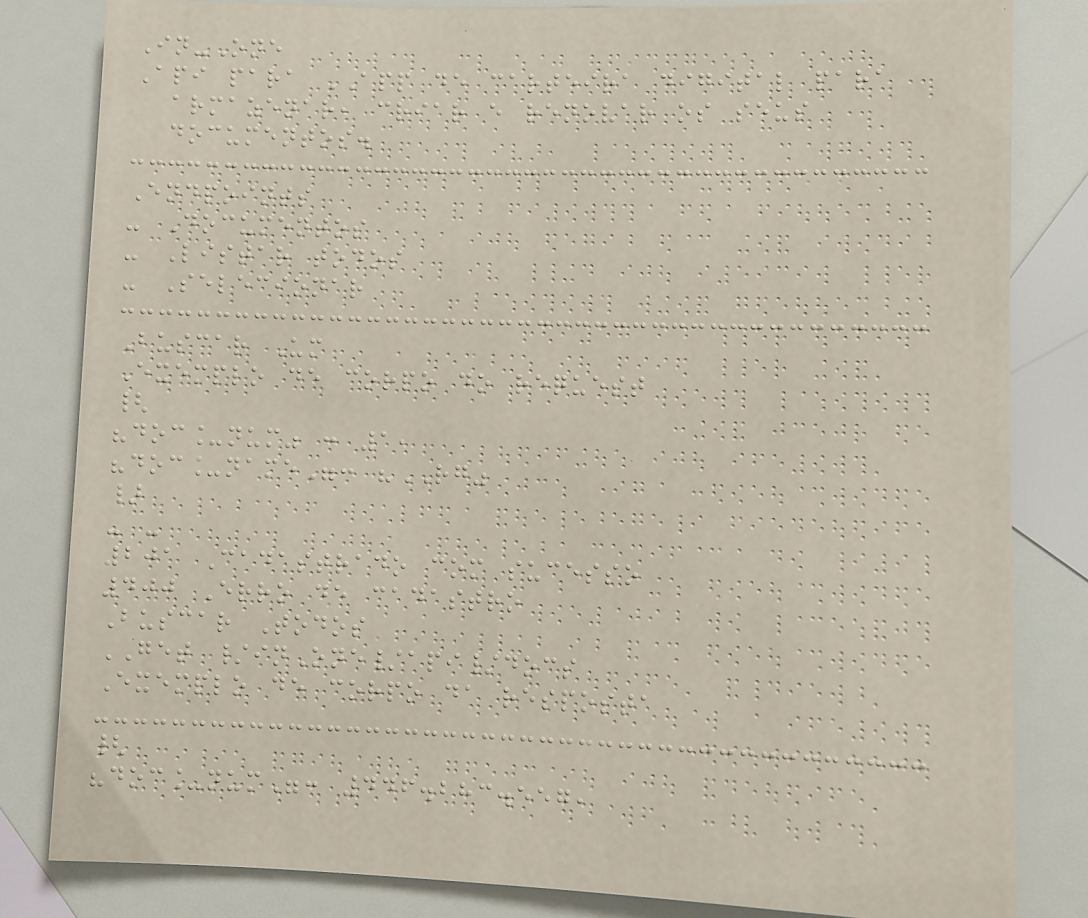In-One
Api para APP de carteira digital para
armazenar, criar e renovar os seus
documentos.
Endpoints
- Documentos
- Listar todos
- Selecionar
Buscar Um
Exemplo de corpo do request
{
"doc_num" : 1,
"doc_name": "RG"
}
- -
201 Cadastrado com sucesso
400 Erro de cadastro
Buscar Todos
GET /inOne/api/docs
Exemplo de corpo da resposta
{
"doc_num": 446.283.557,
